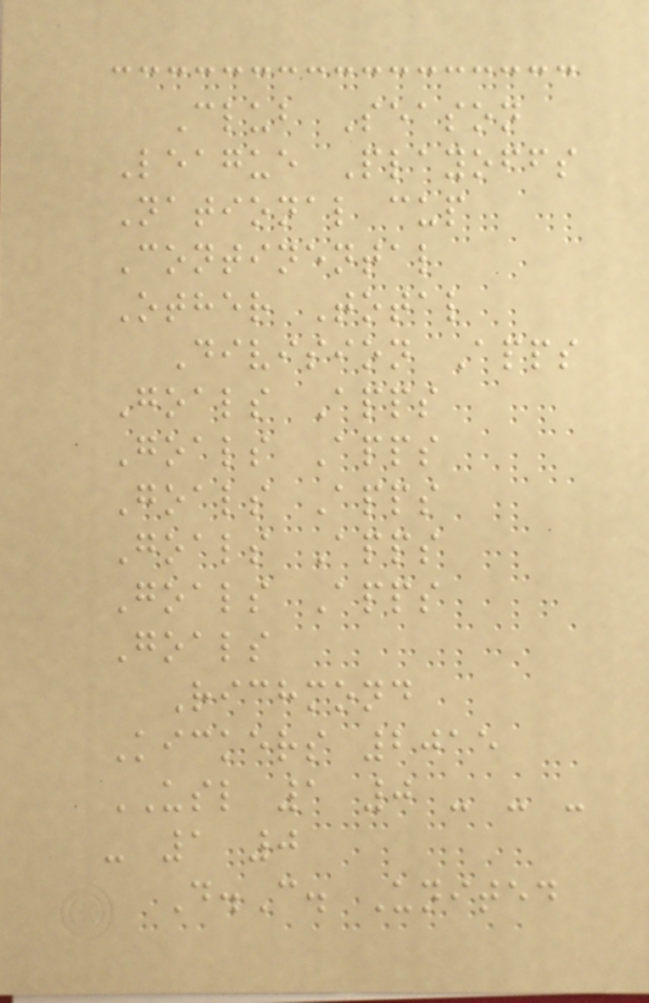Club Season
League Playoffs
National cup
Continental
Other Total
Division Apps
Goals Apps
Goals Apps
Goals Apps
Goals Apps
Goals Apps
Goals
Richmond
Kickers 2015
USL 1 0 - - -
- 1 0
D.C. United
